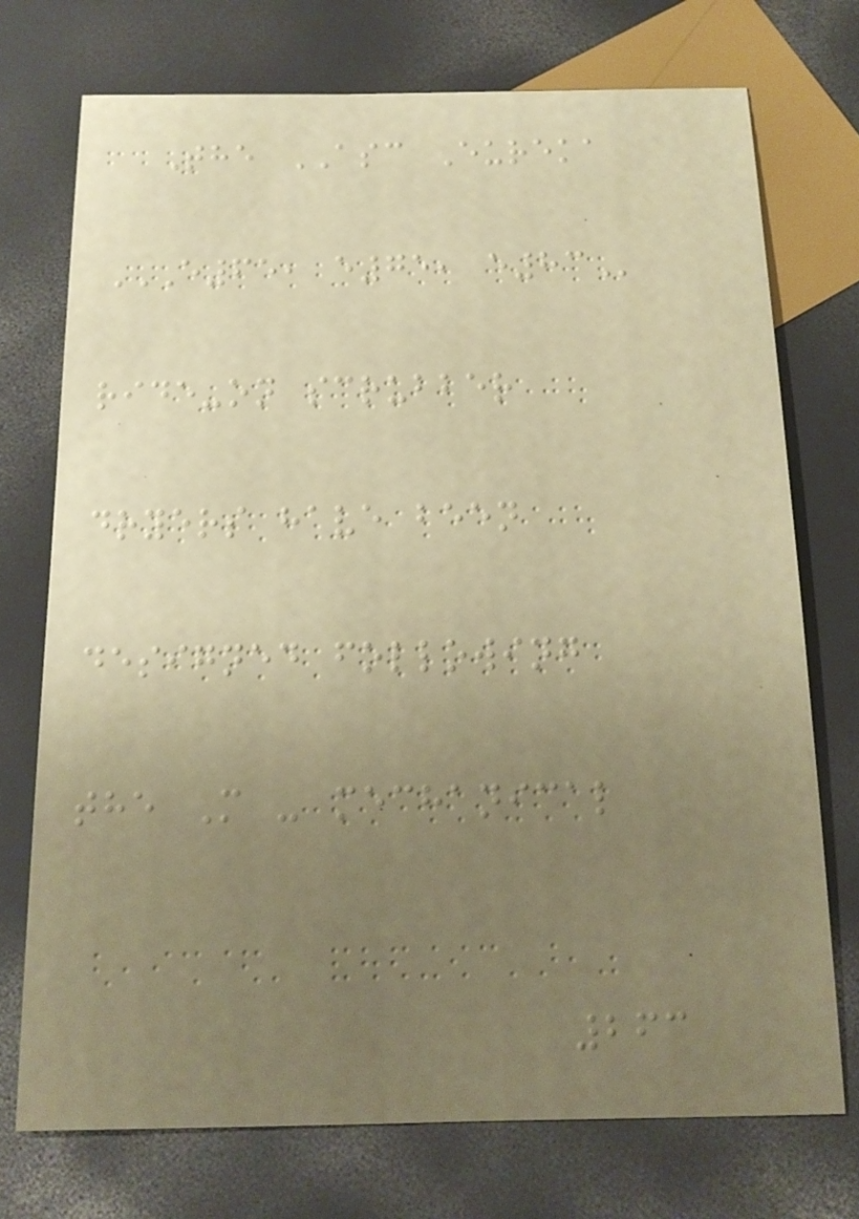The ASC Eureka
E65, E75, E83
ride-on scrubber
dryers have been
designed following
the M - mechanical
263
